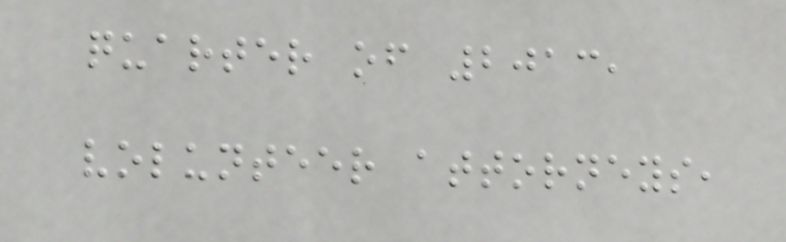quarter of 2013,
volunteer attorneys,
